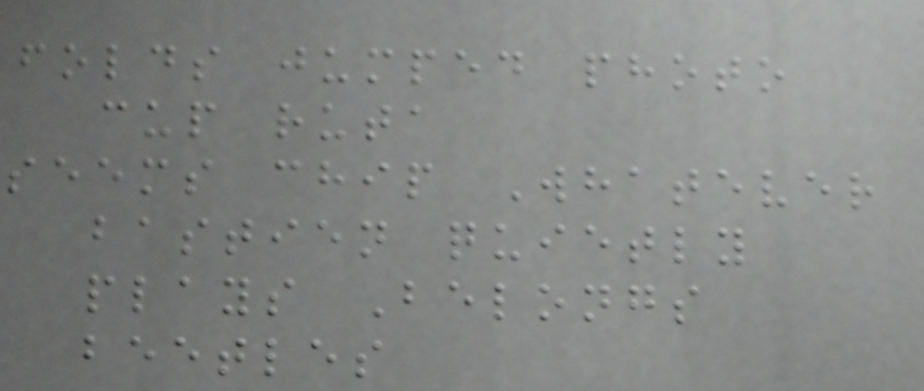folds jumped photo
cup ruta
seems chip Whatever
bastien quietly
plays Belongs
beetles
